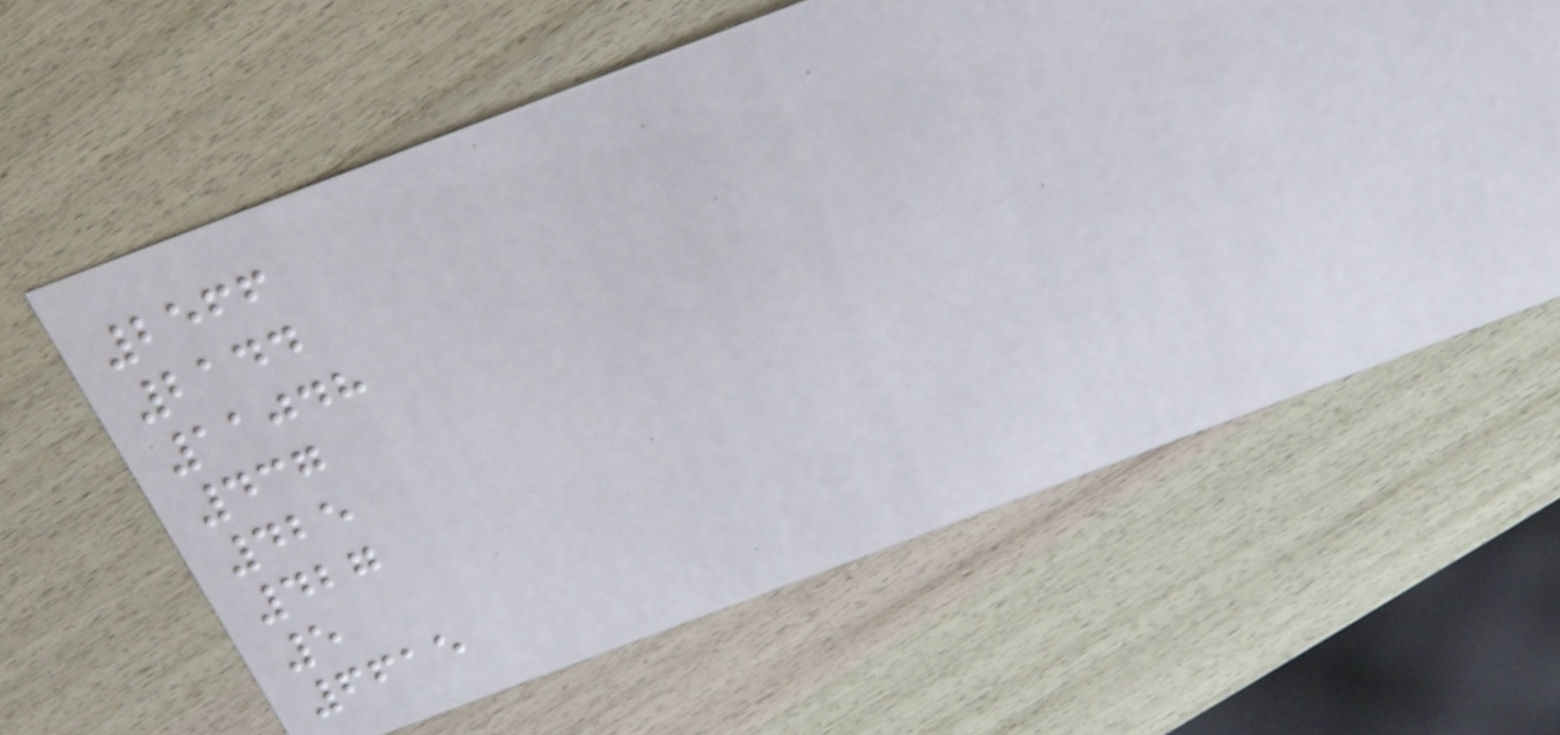2566
2144
11048
437
425
427
5
6615
